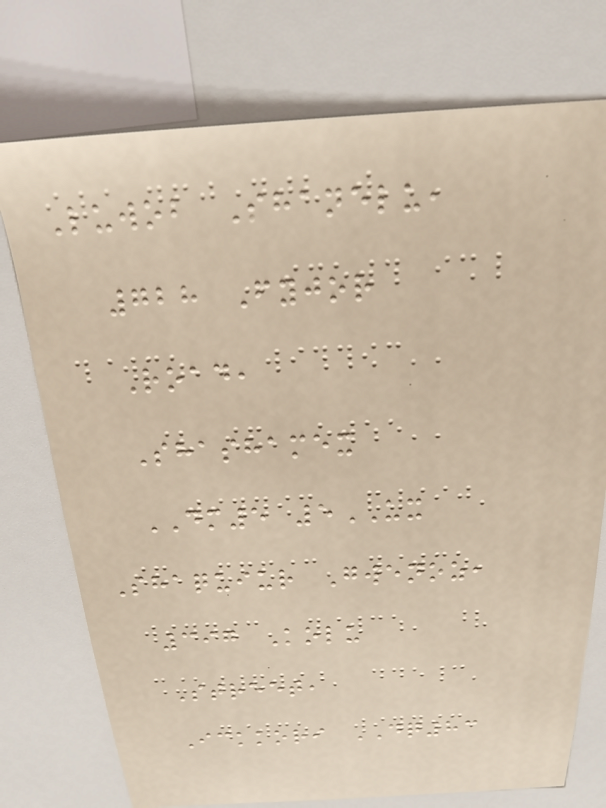Luwob Shanelu,
728 Fyjor
Road,
Shashamex
DM5 5UX
Shaquiur Gwenoz,
397 Kolu
Street,
Ickkori DQ83
